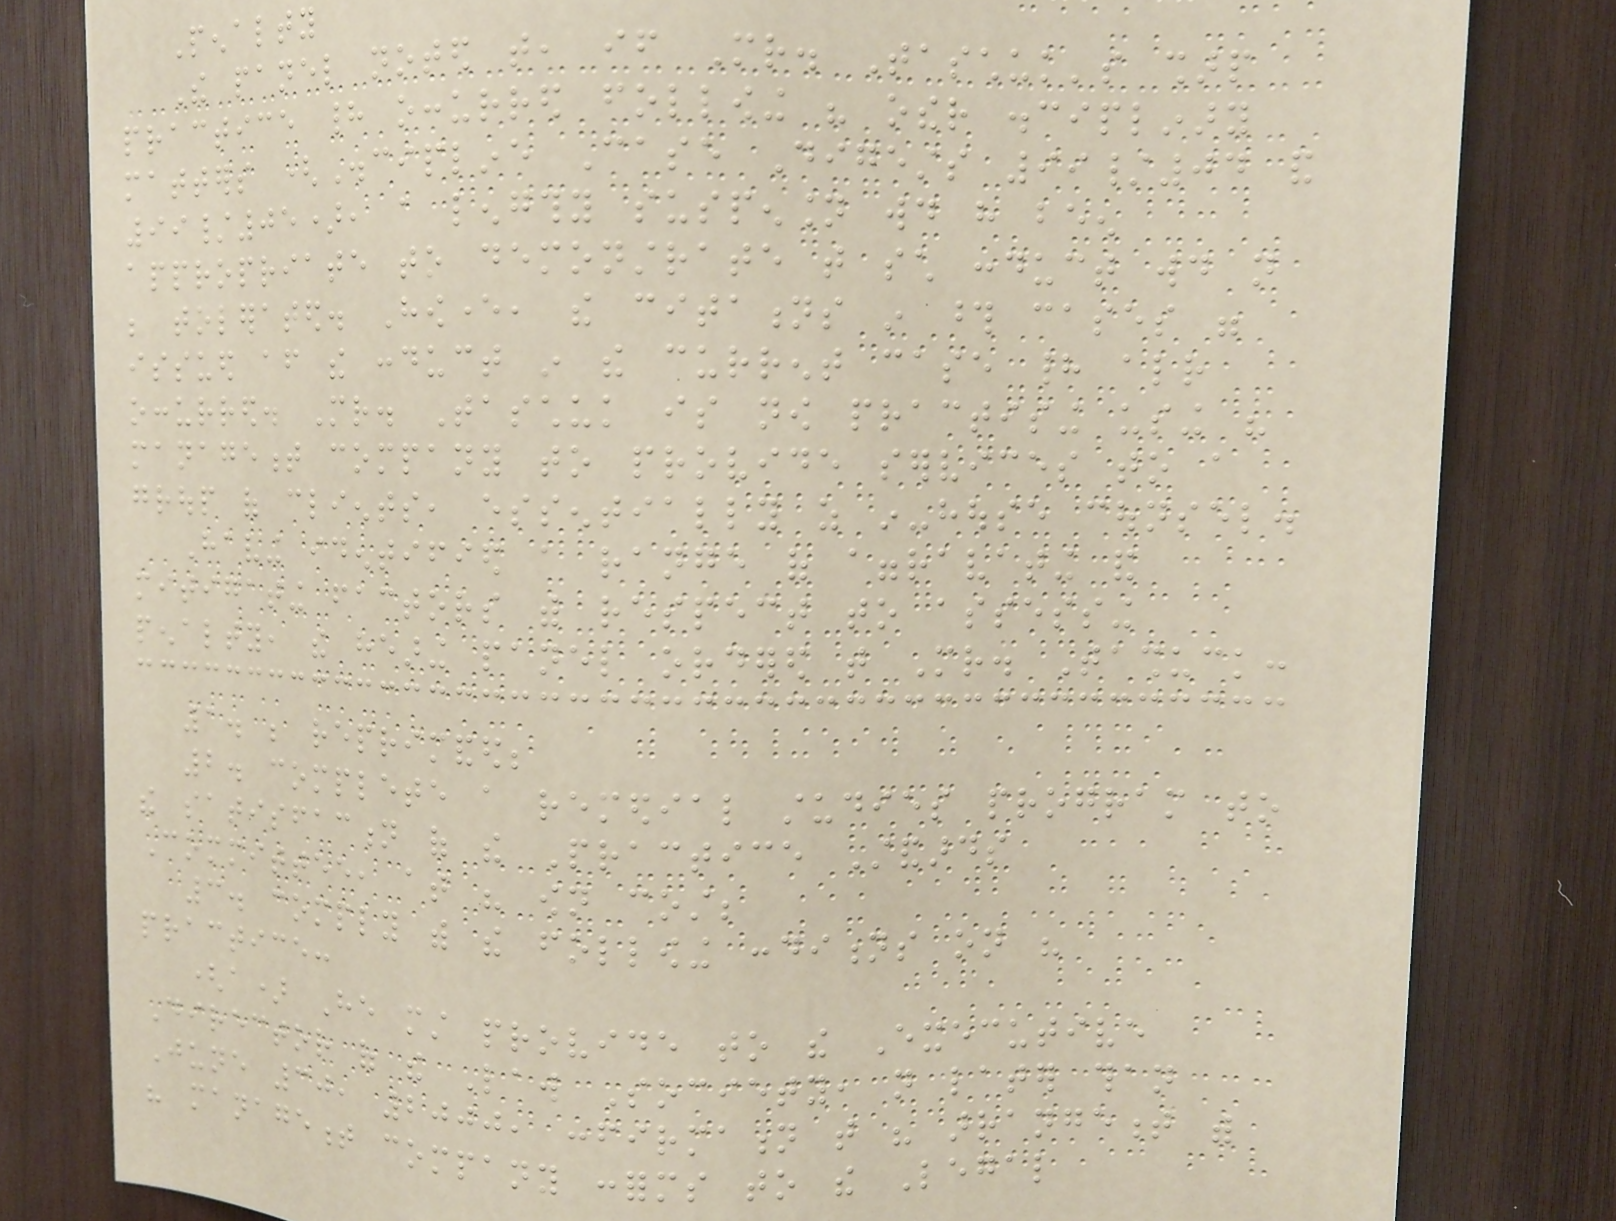Penalty
The panel noted that, if Mr. Taschuk's sharp
practice had occurred following his other disciplinary
matters (Discipline Case Digests 99/04 and
99/05), a lengthy suspension would have been
appropriate to demonstrate that such conduct would not
be tolerated. However, the citations in those cases were
issued after the conduct in the current case had already
occurred. Mr. Taschuk is now practising using his
management company to provide services to a
group of clients, essentially as in-house counsel.
Having identified a range of aggravating and
mitigating factors with respect to assessing
penalty, the hearing panel ordered that Mr. Tashuck:
1. be reprimanded;
2. complete a remedial studies program to
the satisfaction of the Practice Standards
Committee, at his own cost;
3. comply with the following conditions on his
practice:
(a) He must provide to the Executive
Director of the Law Society, not later than
June 30, 2000, confirmation that his arrangement with
his management company conforms to the Legal
